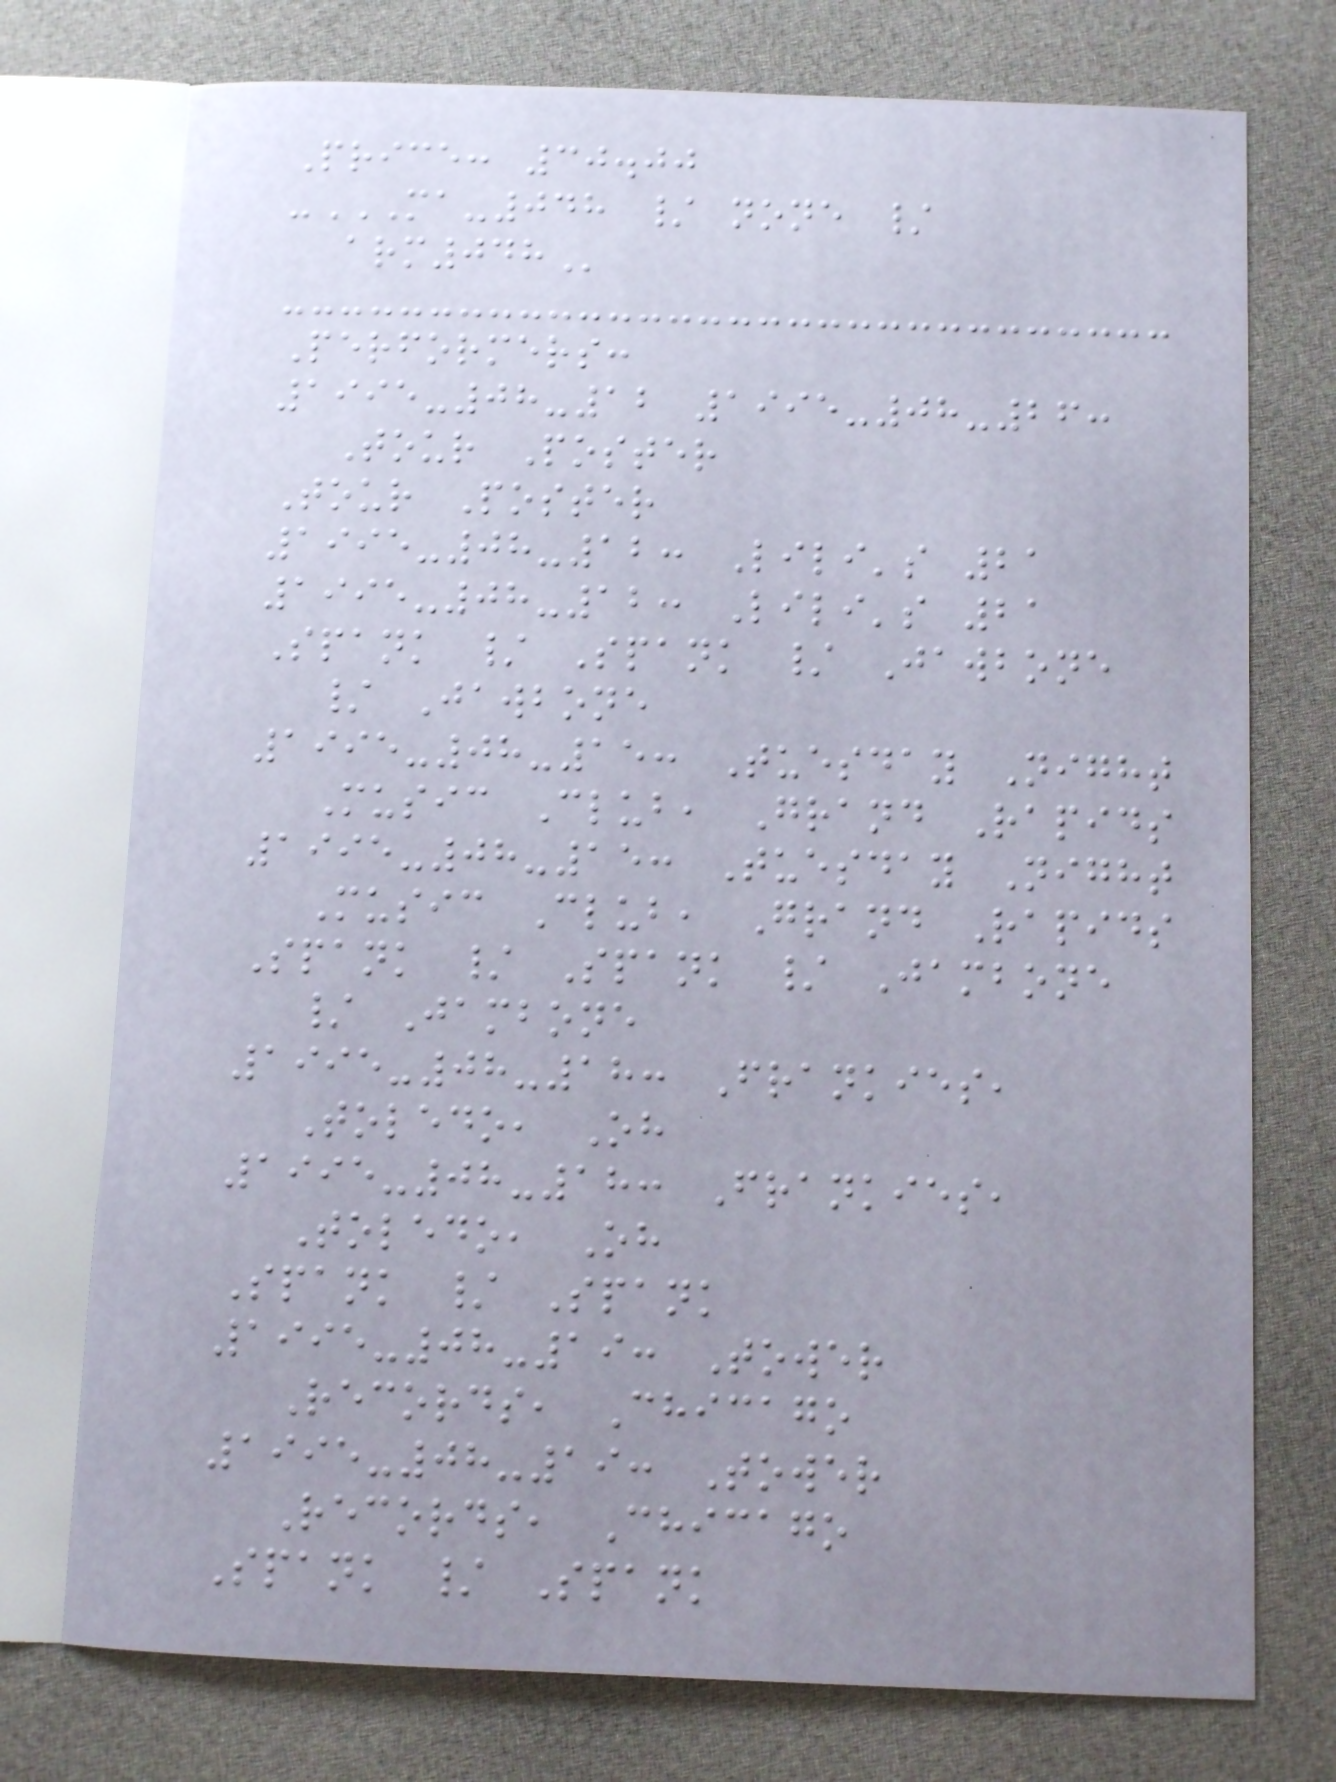Price: 30.00
-MA-048 / NONE /
ARM048
Performers:
1995-08-12 1995-08-26:
Tour Poster
Tour Poster
1995-08-12: Lili's 21
1995-08-12: Lili's 21
Spank / Spank / Jawbone
/ Jawbone
1995-08-15: Tuesday Night
Music Club, Grand Rapids
1995-08-15: Tuesday Night
Music Club, Grand Rapids
Spank / Spank / Jambone
/ Jambone
1995-08-18: Frankies,
Toledo, Oh
1995-08-18: Frankies,
Toledo, Oh
Spank / Spank
1995-08-19: Tower
Records, Chicago
1995-08-19: Tower
Records, Chicago
Spank / Spank
